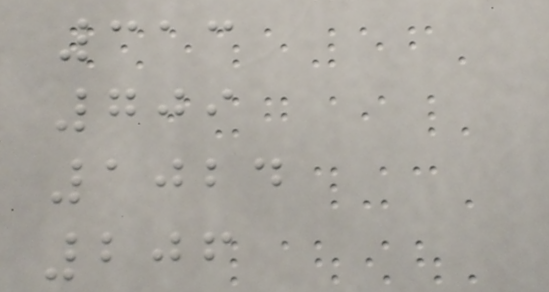313
709
1024
206
